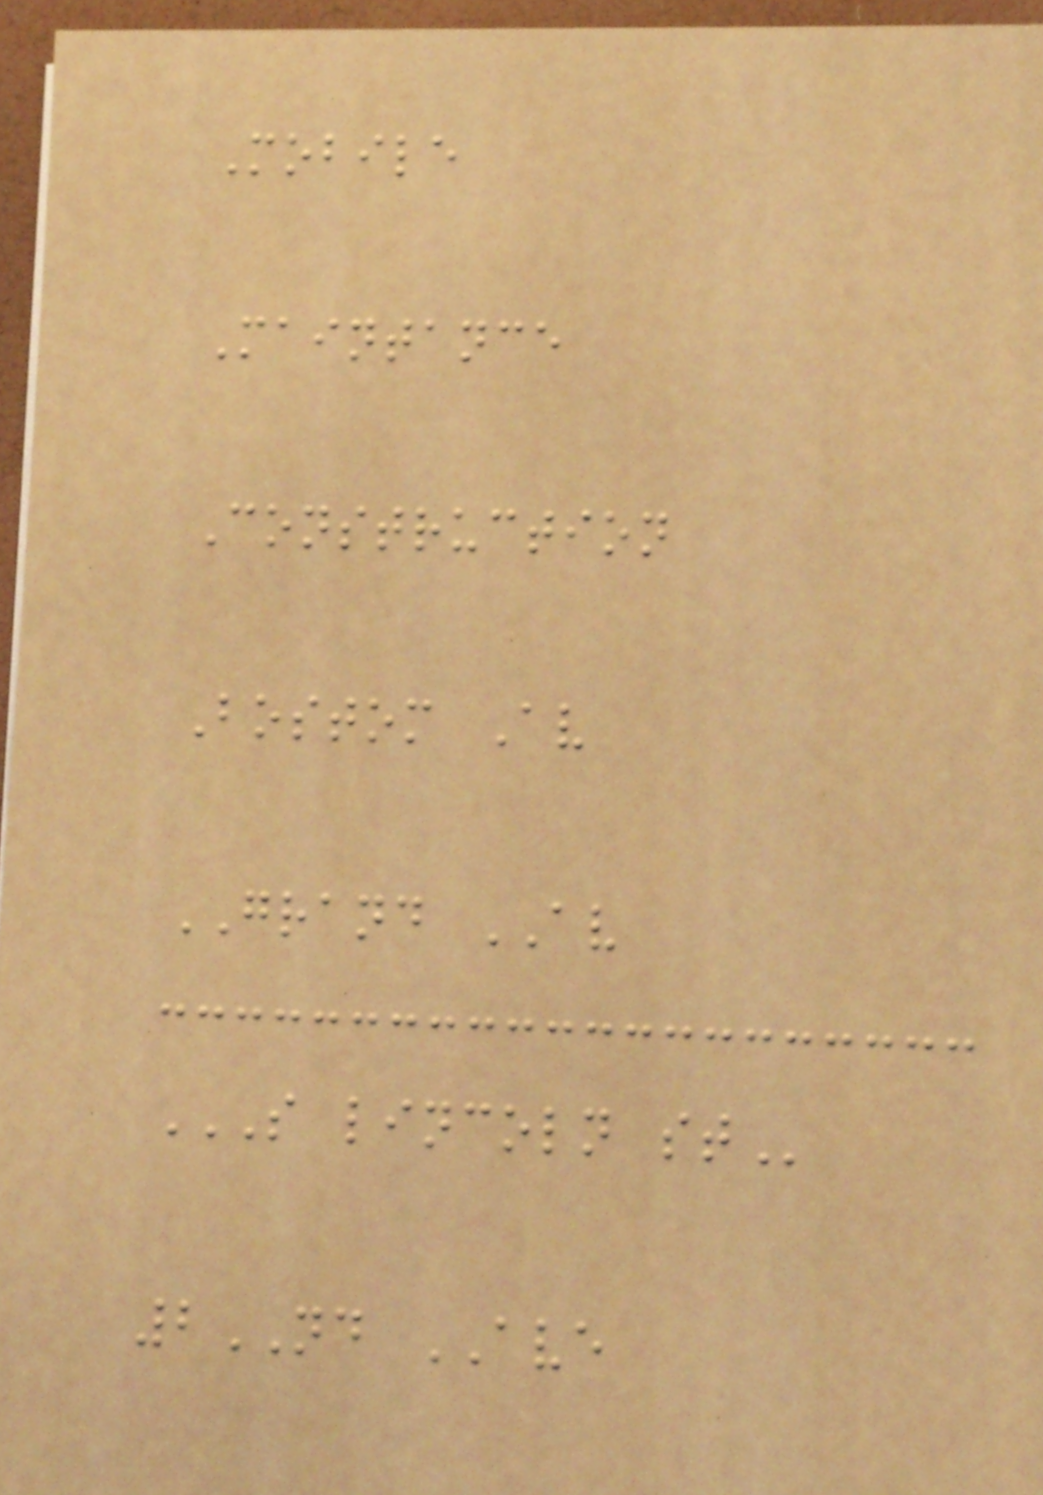Mobile
Maintance
Construction
Bostom Av
GRAND AV
S LINCOLN ST
2ND AVE
